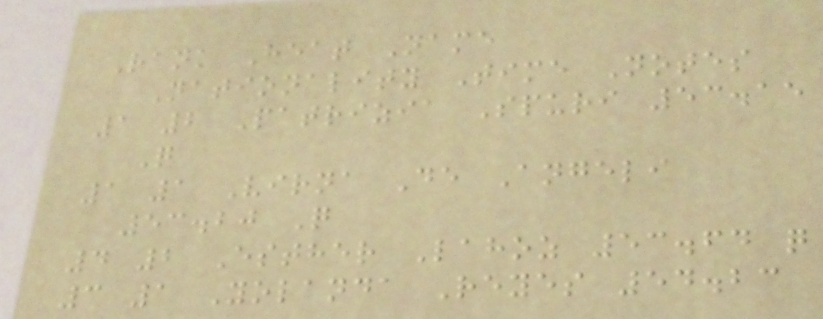Rank Heat Name
Nationality Time Notes
1 2 Patrizia Spuri 53.15
Q
1 1 Virna De Angeli
53.20 Q
4 2 Esther Lahoz 53.64 q
3 1 Yolanda Reyes 54.23
